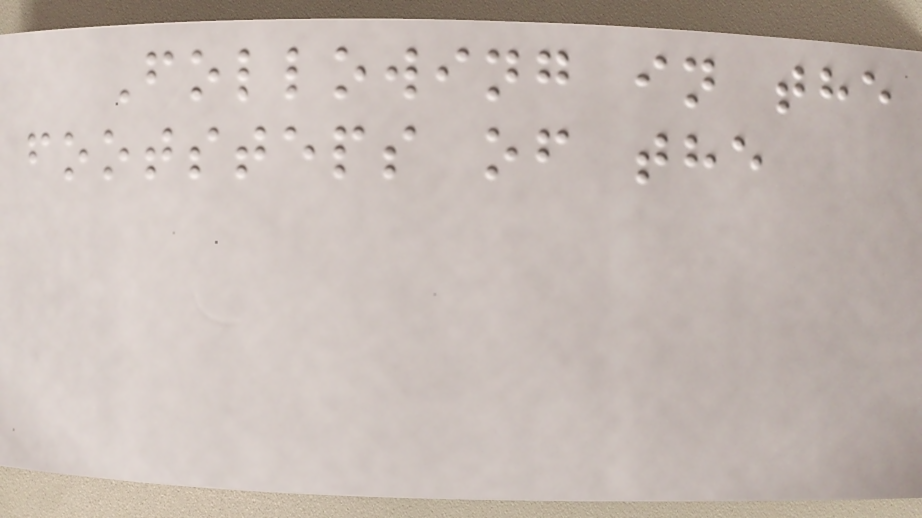Following in the
footsteps of the
